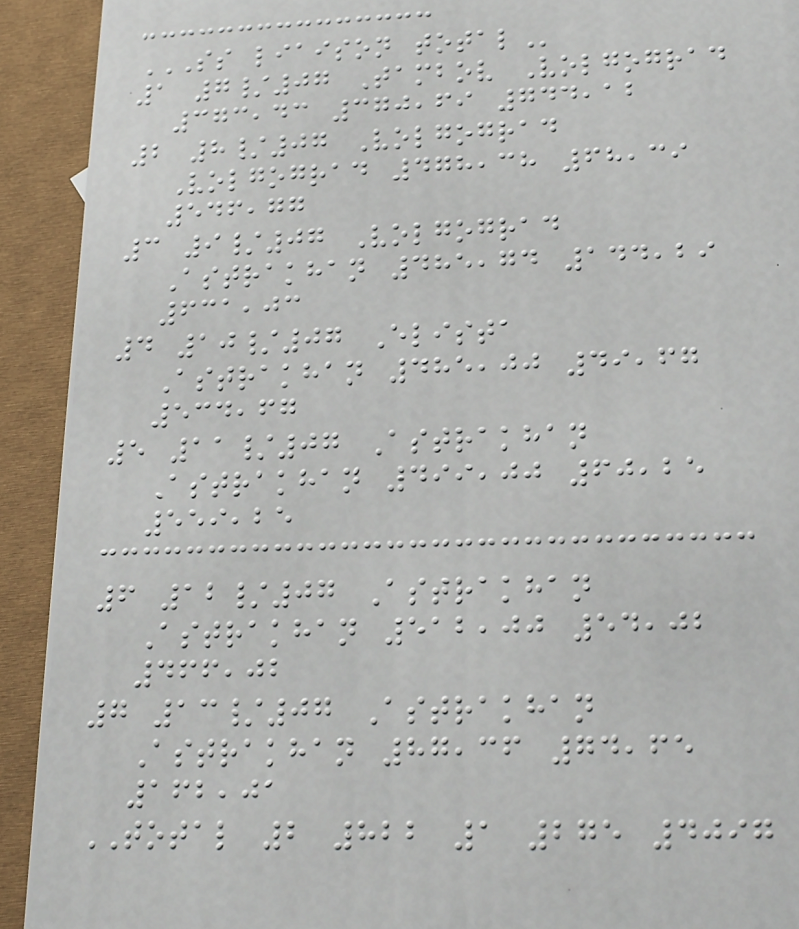SS LIAISON TOTAL
1 7/07 Tambov Volgograd
373,43 370,69 744,12
2 8/07 Volgograd
Volgograd 478,38 68,39
546,77
3 9/07 Volgograd
Astrakhan 485,74 144,29
631,03
4 10/07 Elista
Astrakhan 485,00 49,67
534,67
5 11/07 Astrakhan
Astrakhan 499,00 60,25
559,25
6 12/07 Astrakhan
Astrakhan 512,00 54,02
466,02
7 13/07 Astrakhan
Astrakhan 87,36 74,65
162,01
TOTAL 2 822 1 275 4097
